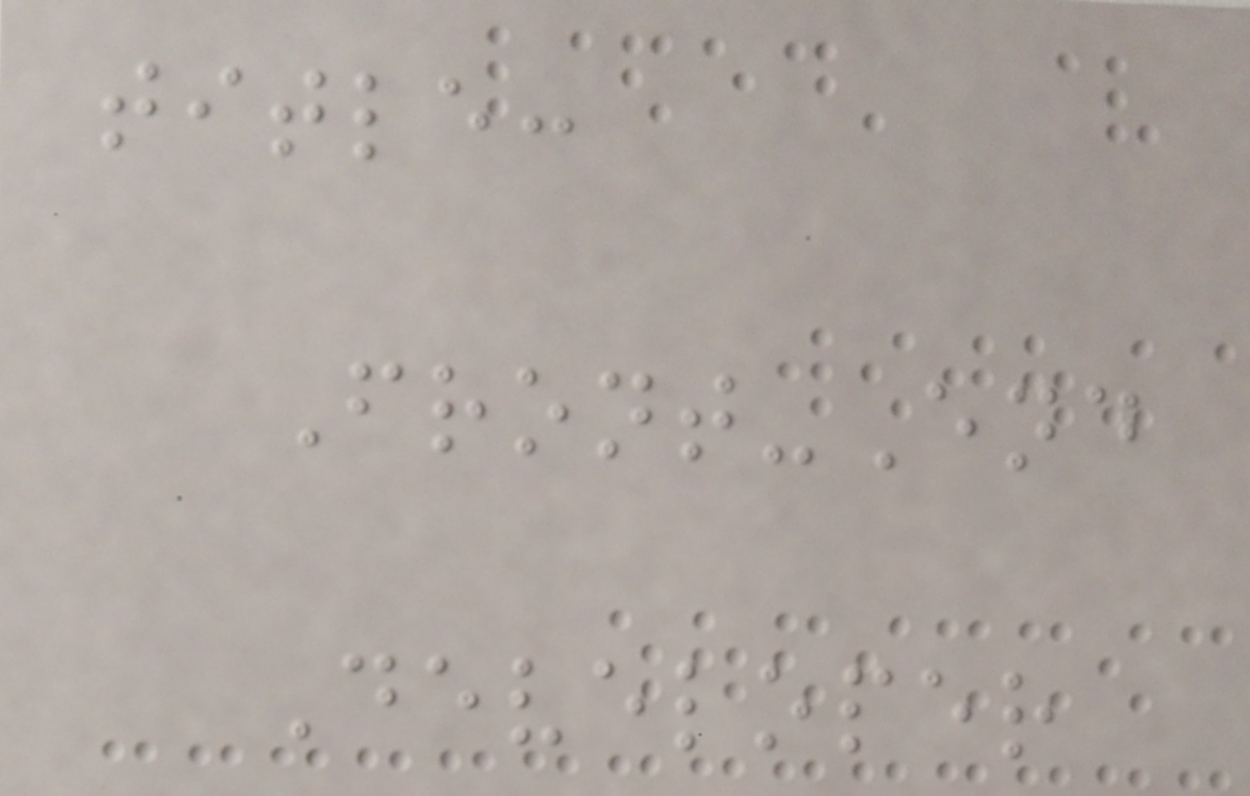title:
Front-End
Developer
